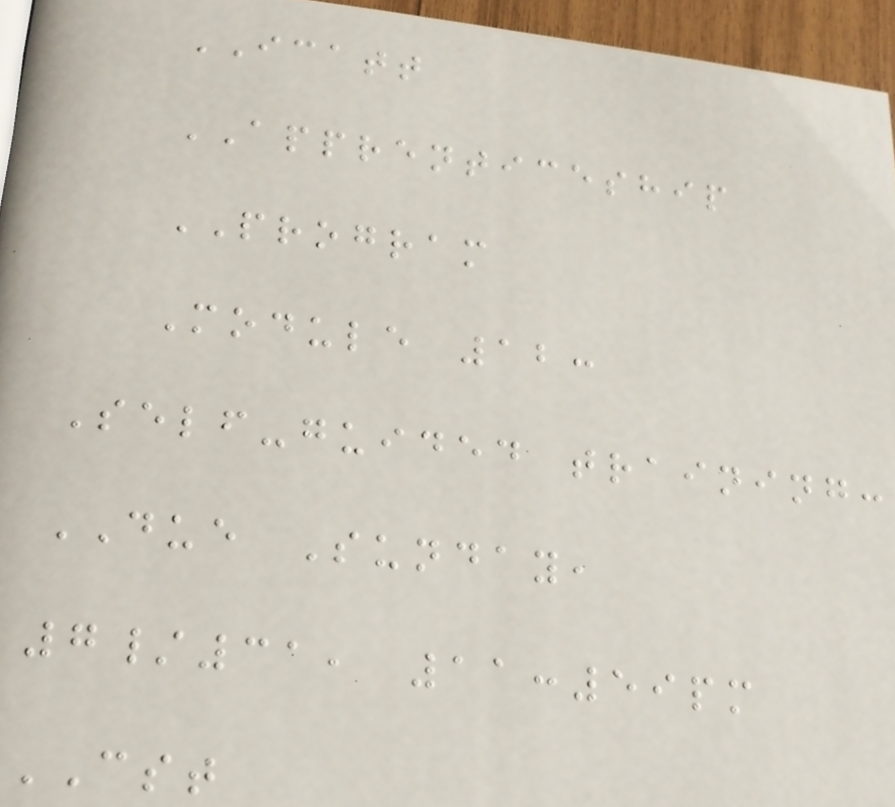ICATT
APPRENTICESHIP
PROGRAM
Module 12:
Self-guided training:
DUE Sunday,
7/31, 11:59pm
CST
